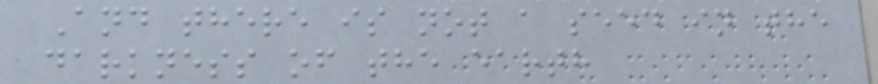And there is not a seed in the
darkness of the earth
